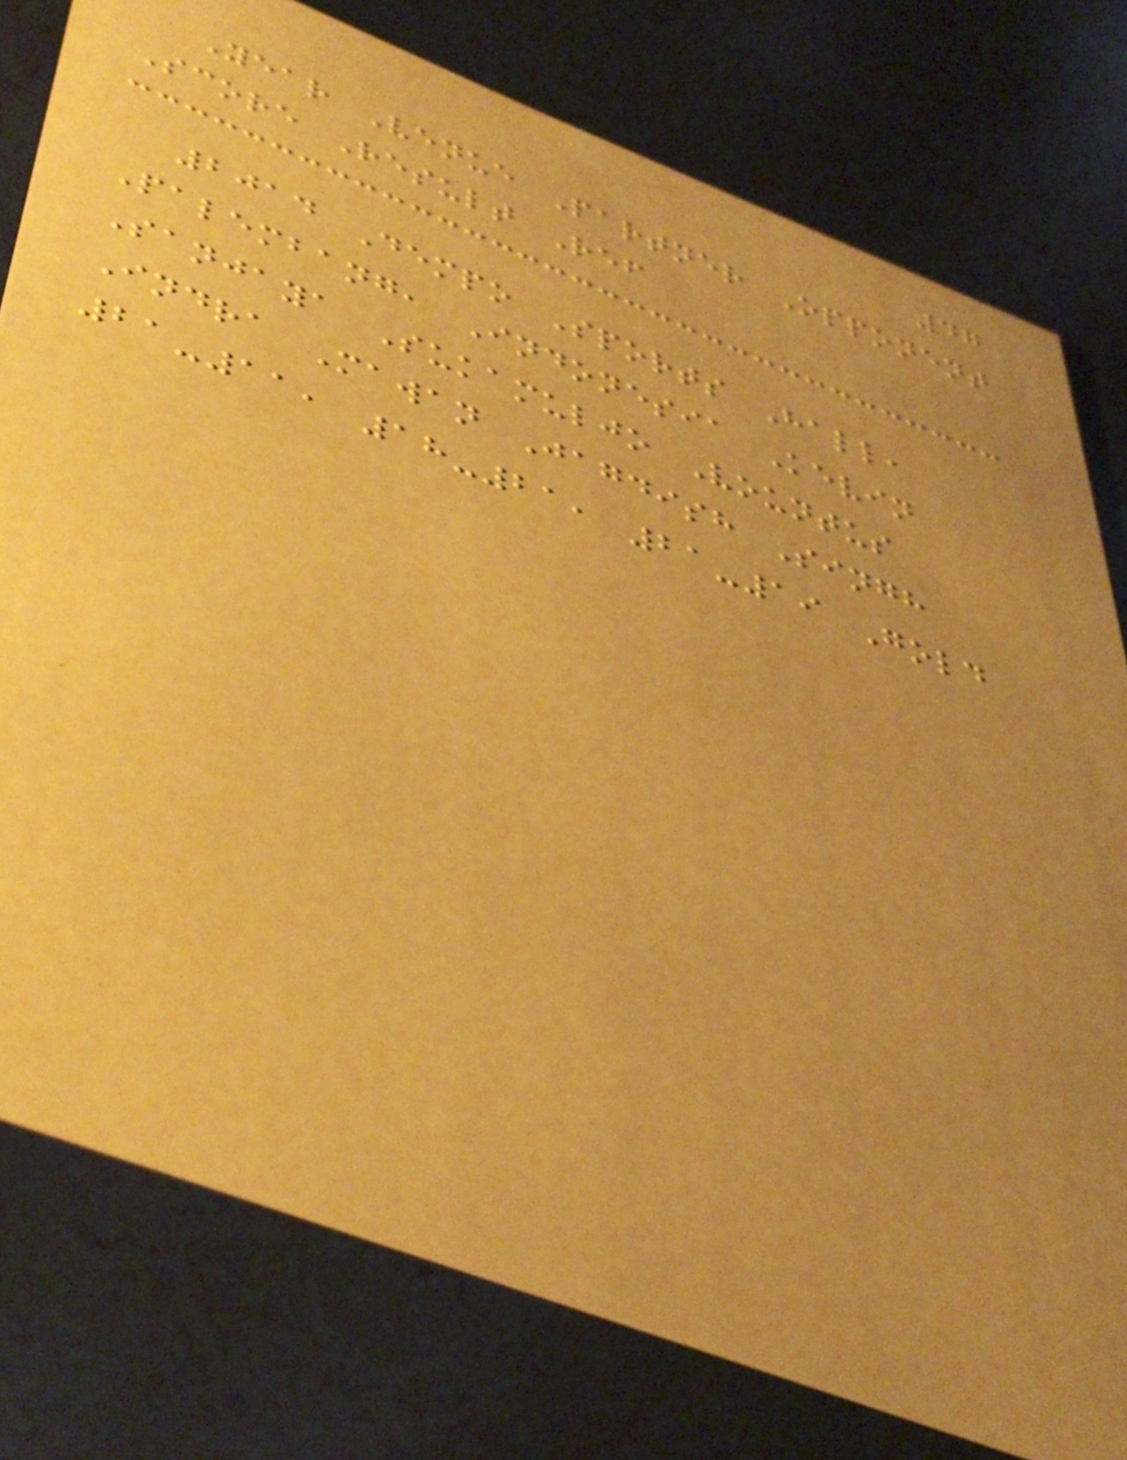47
Year Venue Partner Opponent
Score Result Ref
2014 Dempo Sports Hall,
Palembang, Indonesia Kevin
Sanjaya Sukamuljo Vountus
Indra Mawan Jagdish Singh
21-11, 18-21, 21-19 Gold
